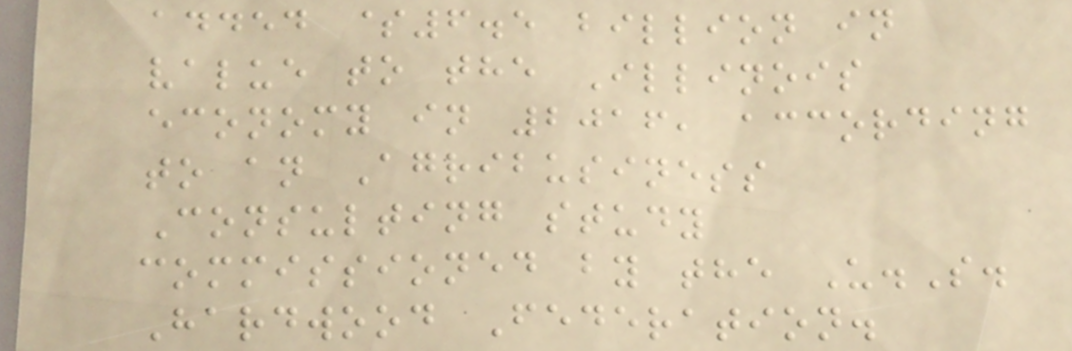added $6.5 billion in
value to the Illinois
economy in 2016, according
to an Agribusiness
Consulting study
commissioned by the U.S.
Hardwood Federation.
